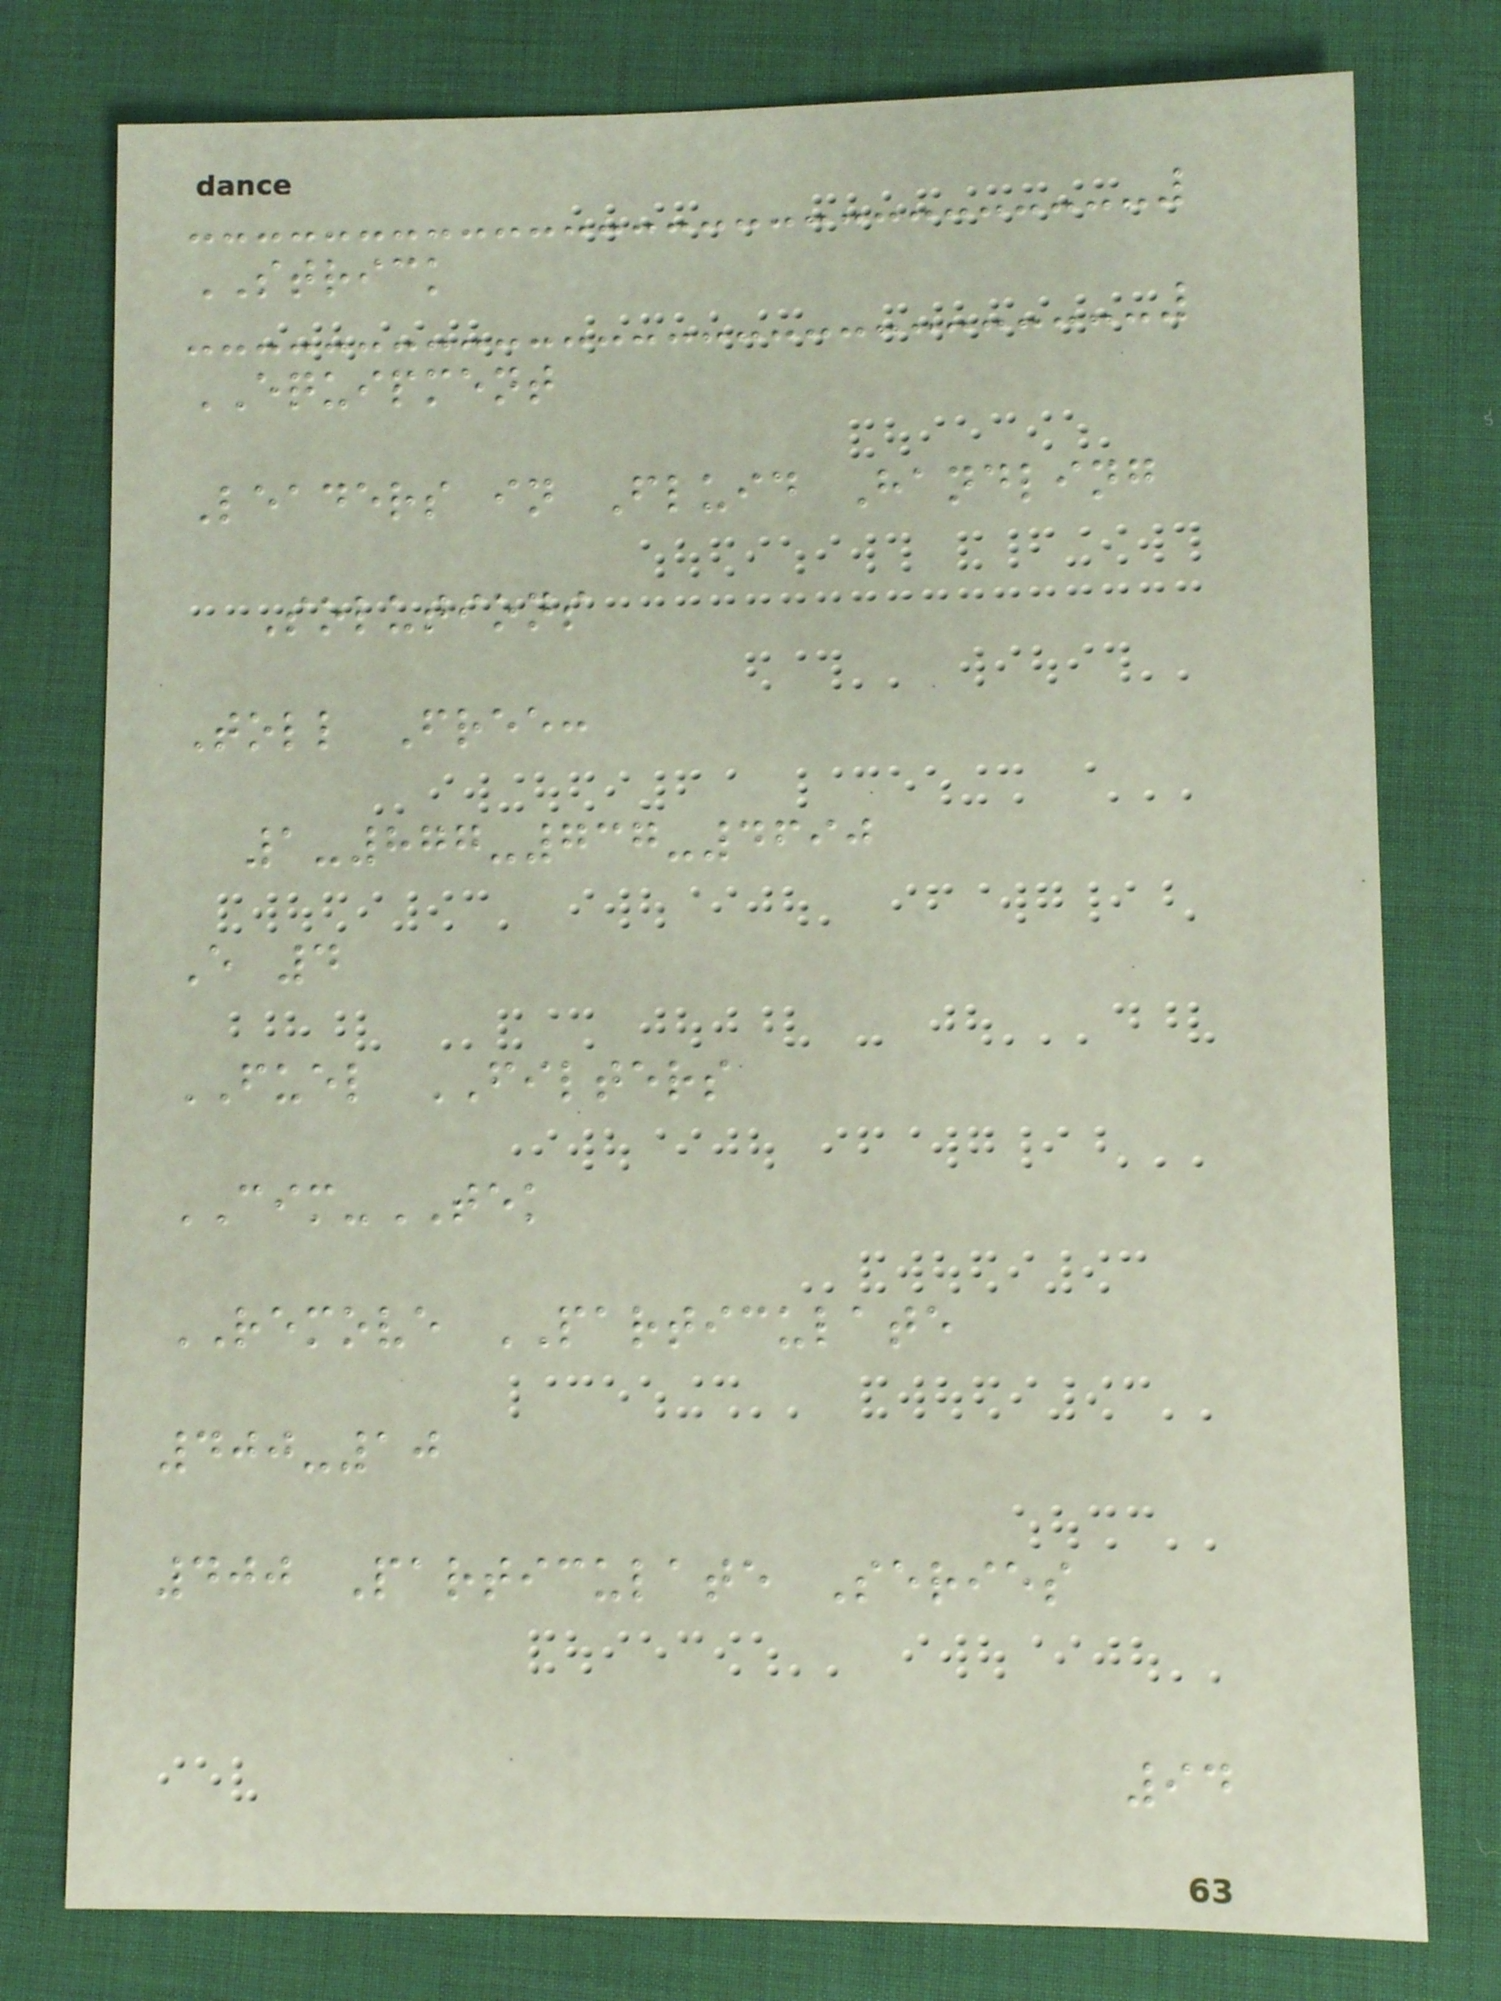STRICK
EQUIPMENT
Leaders in Fluid Handling
Solutions
Toll Free:
1-877-737-4690
E 4
FUEL FILTERS
CIM-TEK
REMOVE PARTICULATE
400-10
400 Particulate Series
94
